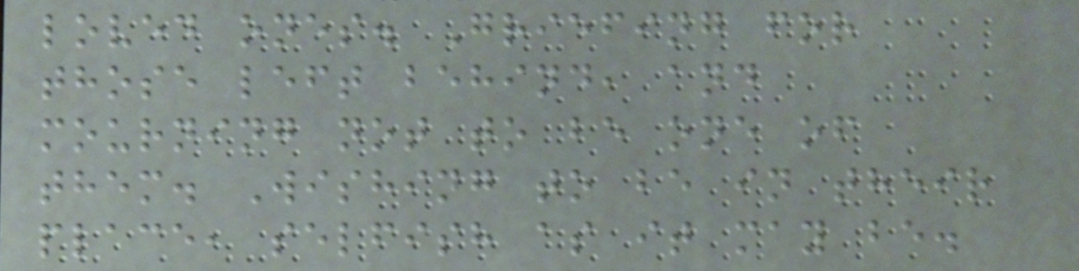loved ones. Griefing for
those left behind, and
mourning not to be one of
them. Wishing to be in their
place, selfish as it may be.
